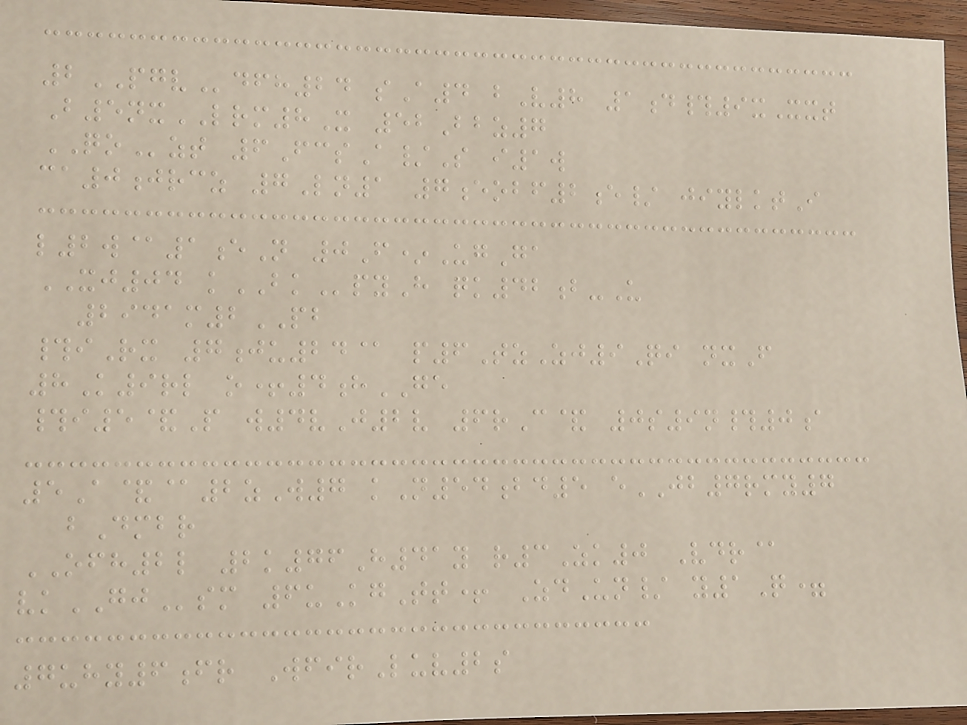2PGVdfh24 sA4 bV8 1d#9xXxt
B5nxLRM8X 52Bbz7
QOzt 6FcsA/S i1w
ca0jrcz 7Ln1 7eobf2e/ jiylktI
l2w@1eN 0F*UgGa
XJ04 kBKpyH qk42b-U
2941m2PB
#iRx 7ju24@ p6TzZj9Qi nxF
8K9rl o+4hGE
#i5&P w4vJ2v 6rC& 0s9n#0a
5A&@2zW7 kN54bd5 eJB7rmy7
bDmbr
OFH2l 2k76H41y r3Zk0 Vdr@
vkGJsm 6uKgTt+ ZdUn/ y1Q=
7uhy6fr WfirLuv2s
